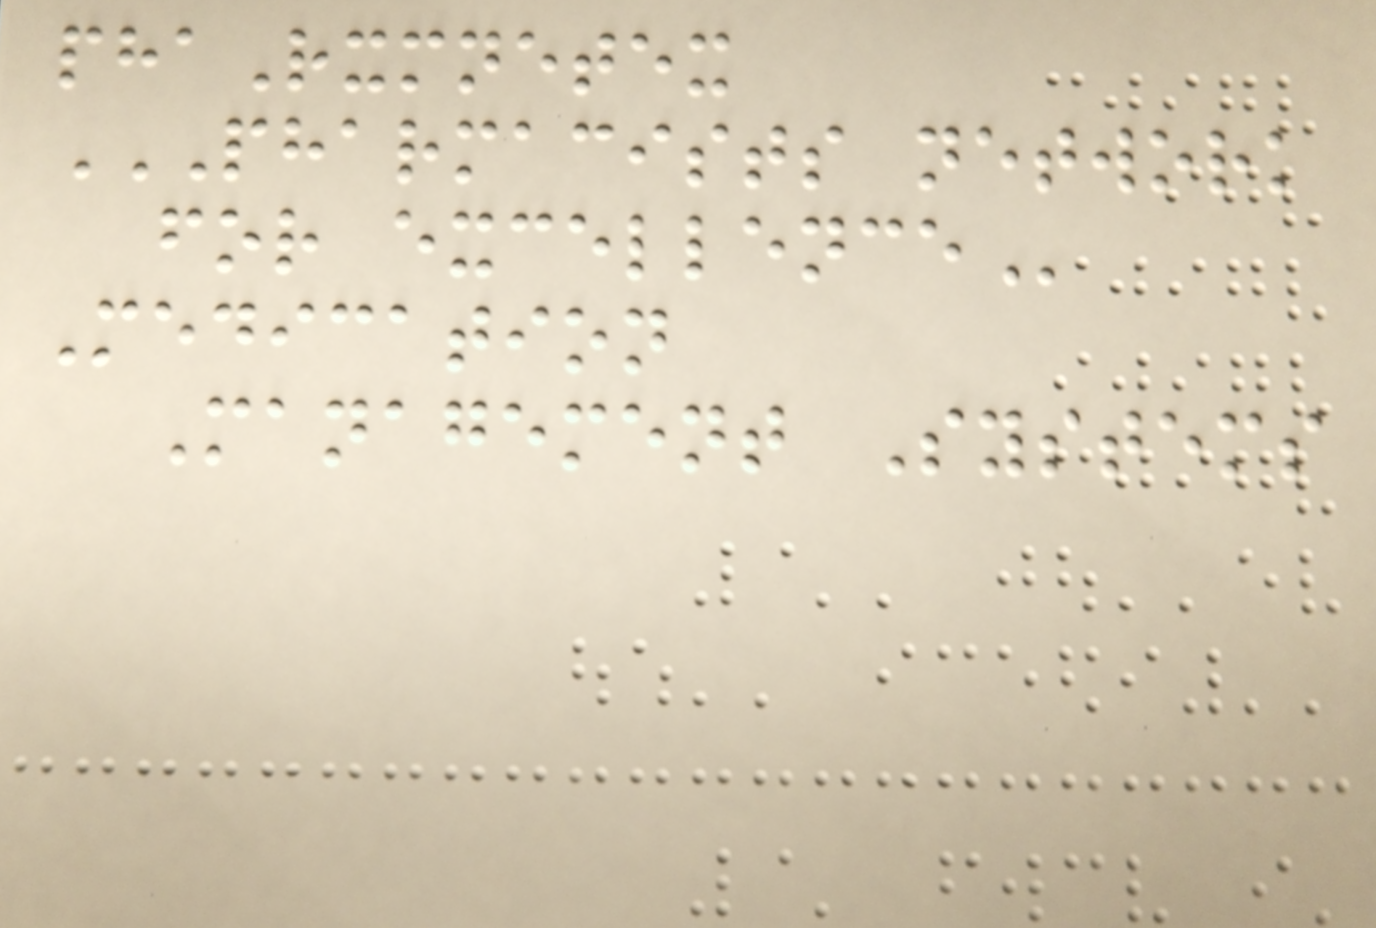phaRxmnetex
PHARMACISTS NETWORK
FOR EXCELLENCE
Medication
Management Systems
